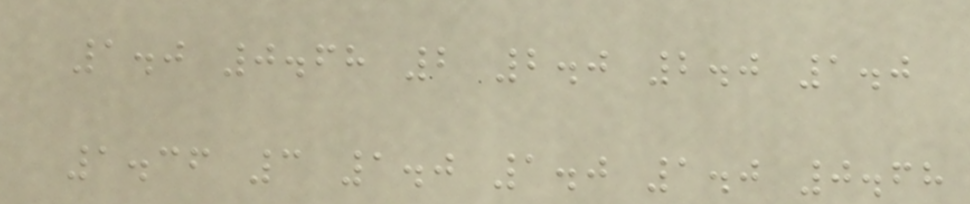1.0 0.68 2 2.0 2.0 1.0
1.36 3 1.0 1.0 1.0 0.68
